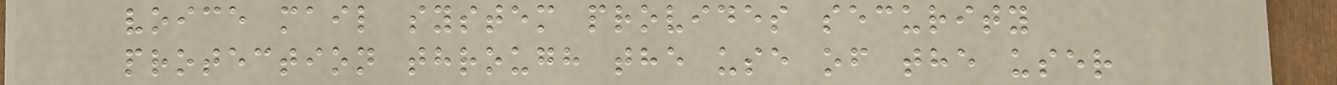voice mail system provides security
protection through the use of the user
